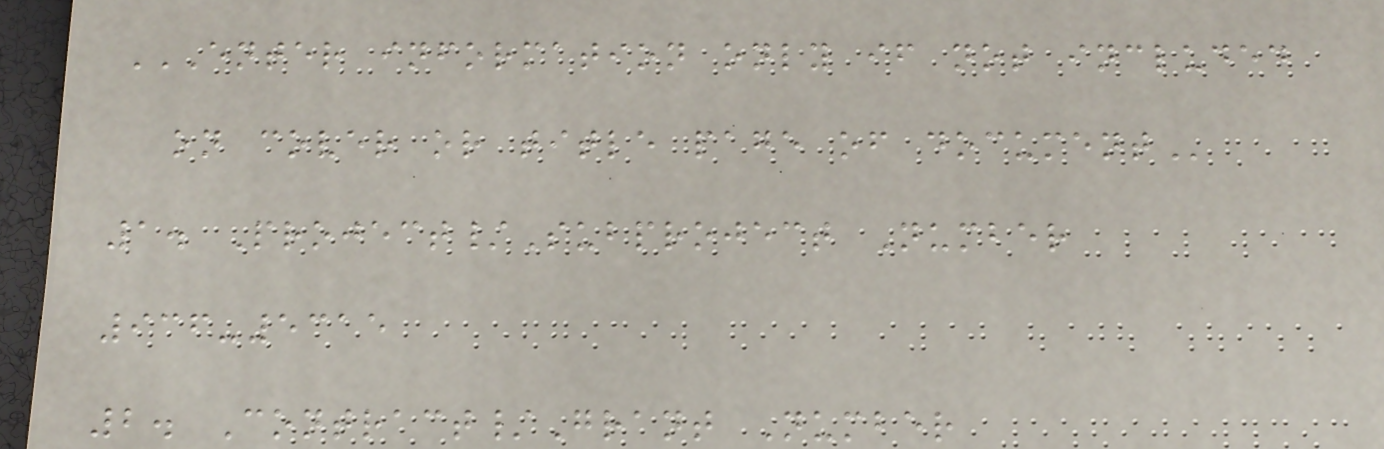ENTER INFORMATION ONLY IF NOT INCLUDED
ON COVER OR TITLE PAGE OF DOCUMENT
1. Project/Subproject Number
936-5315
2. Contract/Grant Number
